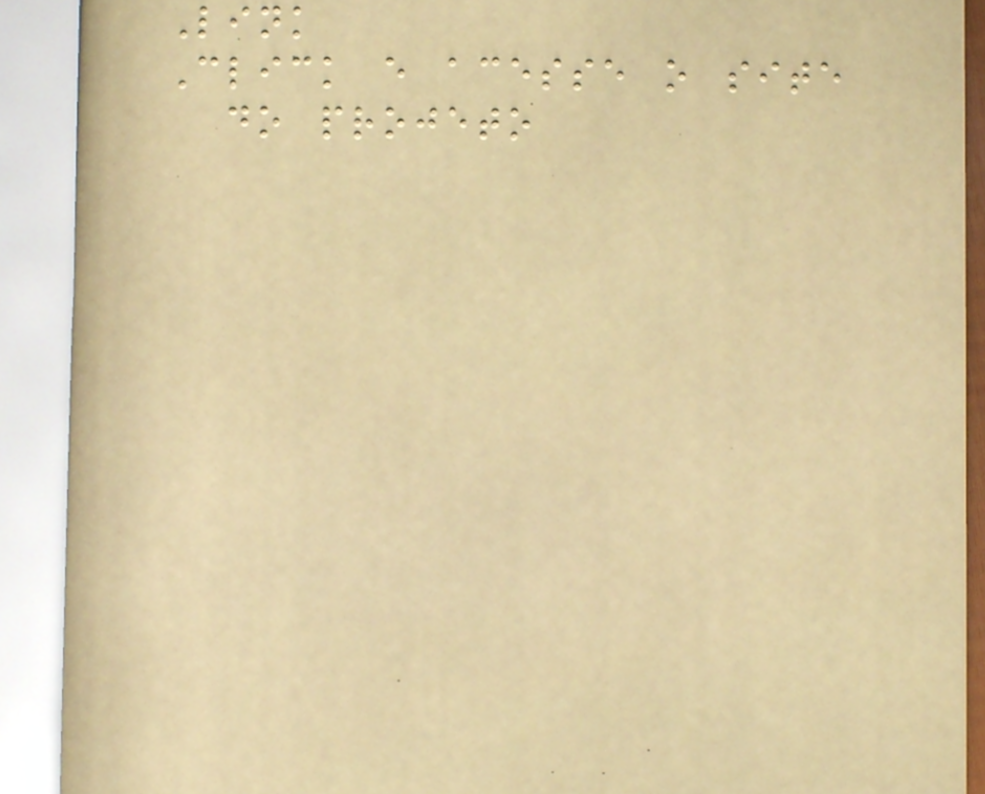Link
Click e acesse o site
do projeto
